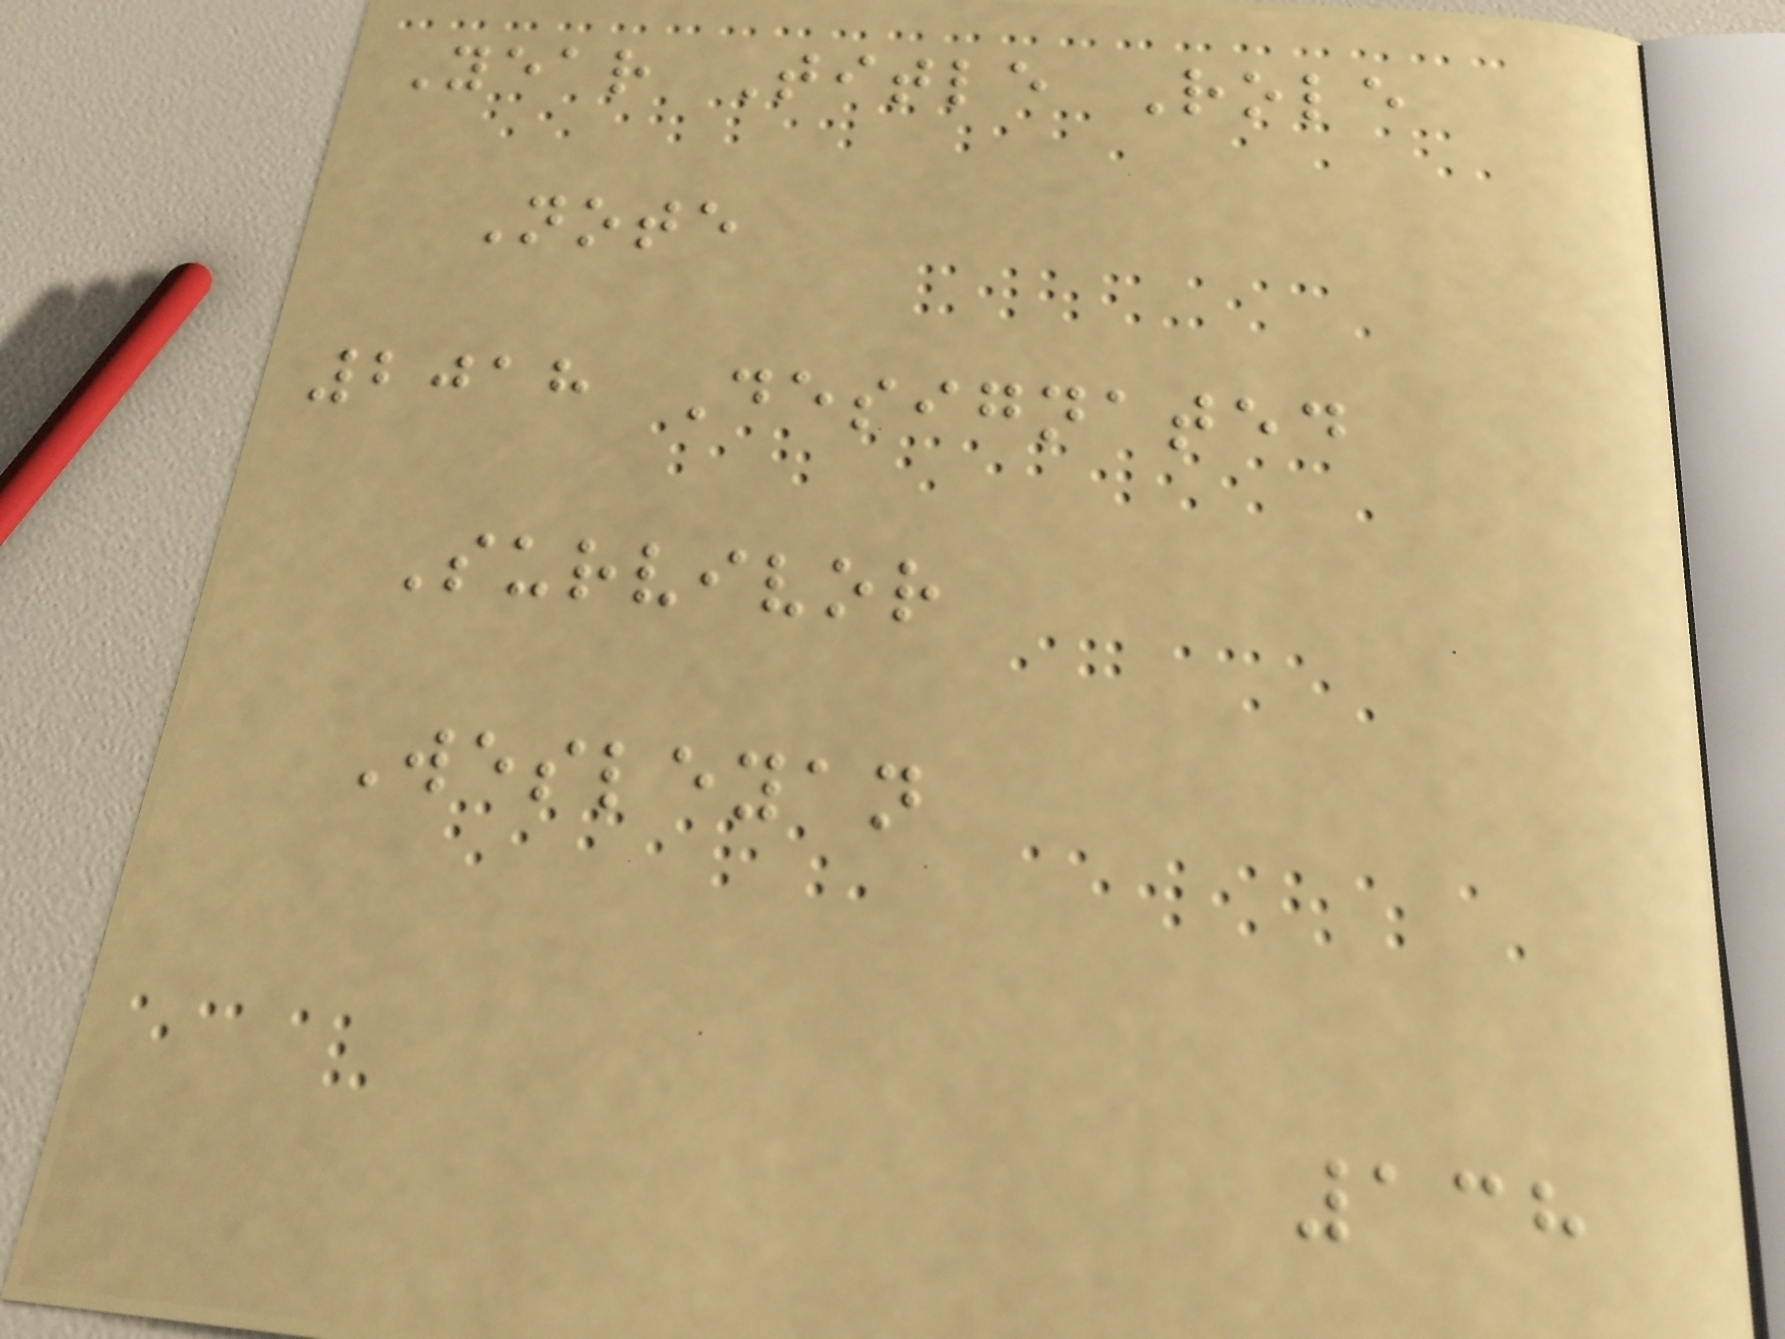Year Title Role
Note
2018 Designated
Survivor
Wesleyan
138
